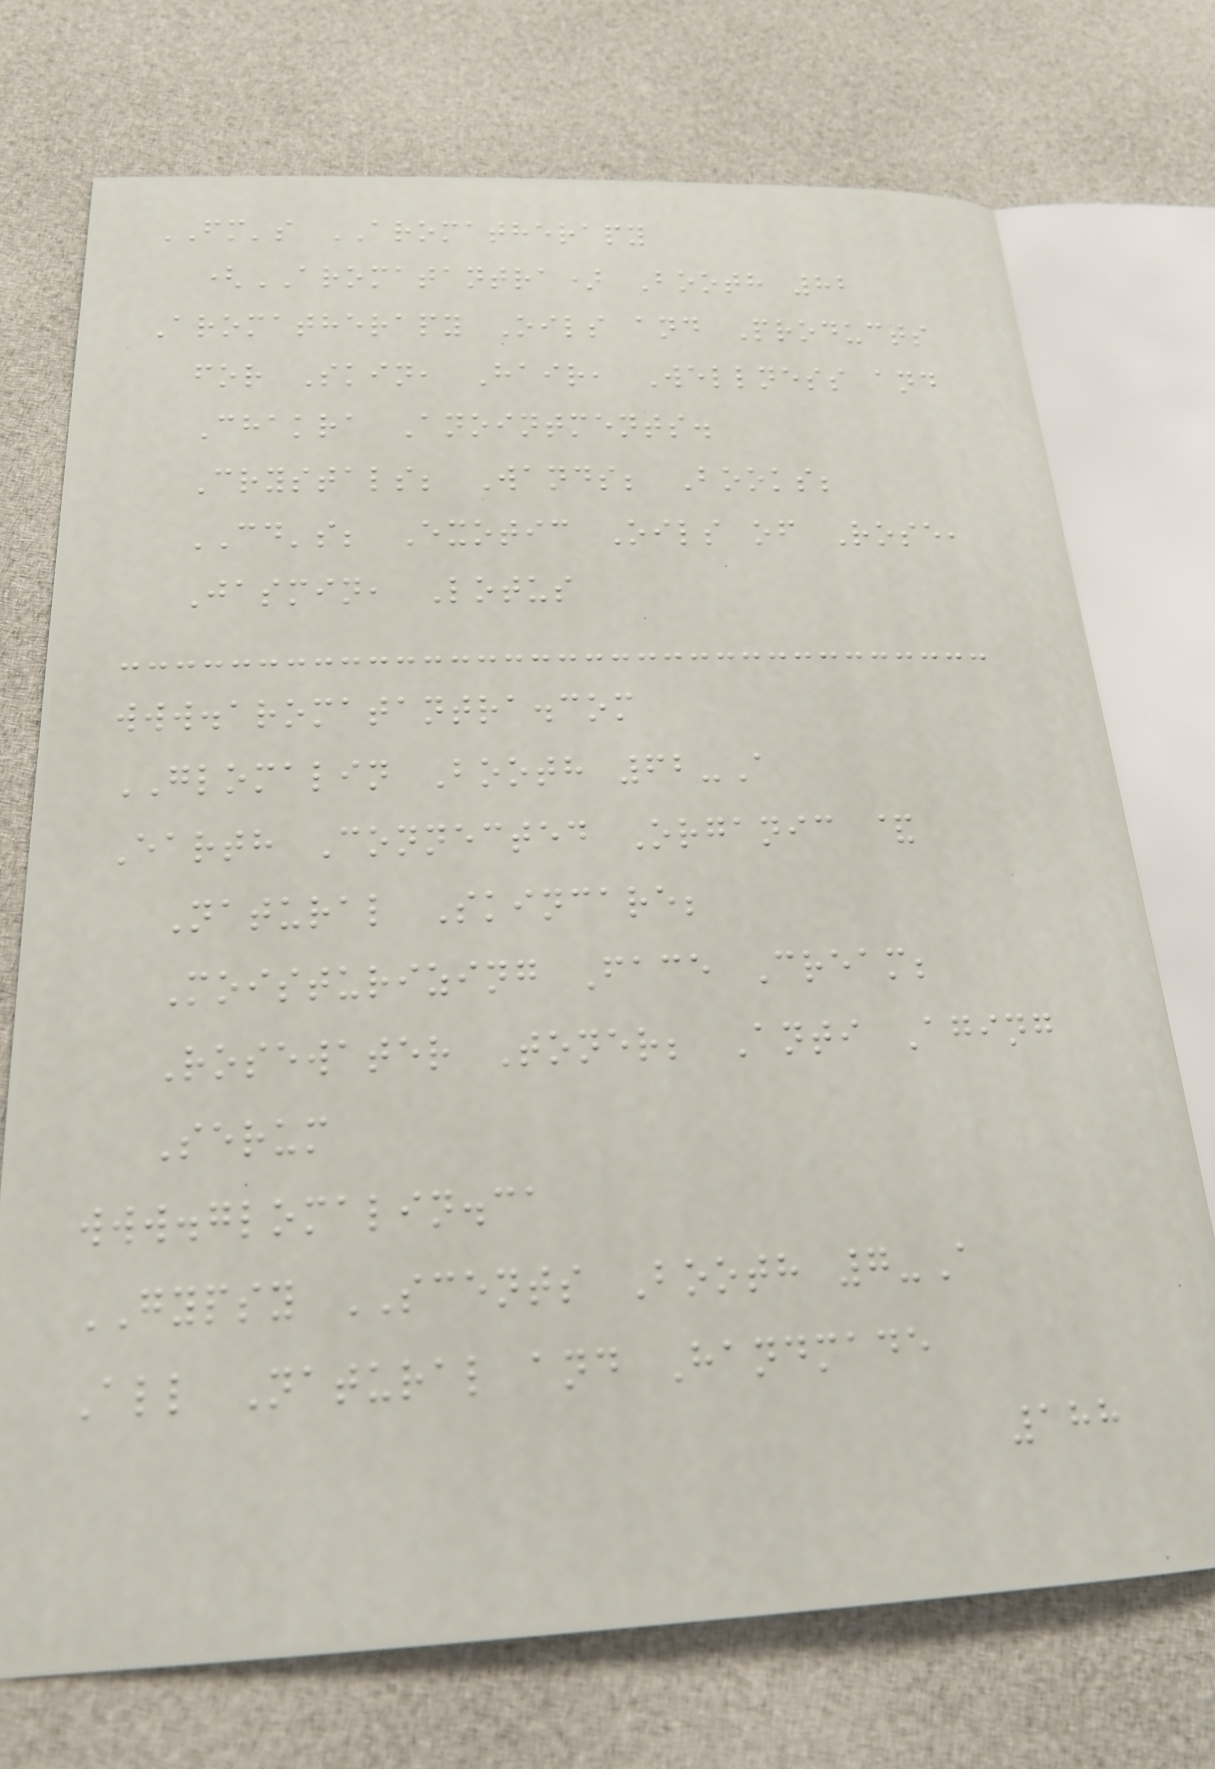FM's AROMATHERAPY
(AROMATANTRA) Booth 82
Aromatherapy Oils and Products
for Skin, Hair, Wellness and
Chakra Anointments.
Crystals; Wands; Books;
CD's; Exotic Oils of Rose,
Jasmin, Lotus
www.aromatantra.com
GLOMALIN Booth 62-A
Earth Connected Organic &
Natural Skincare;
Moisturizing Face Cream;
Rosewater Toner; Anti Aging
Serum
www.glomalin.ca
GYPSY SCENTS Booth 7-A
All Natural and Handmade
188
